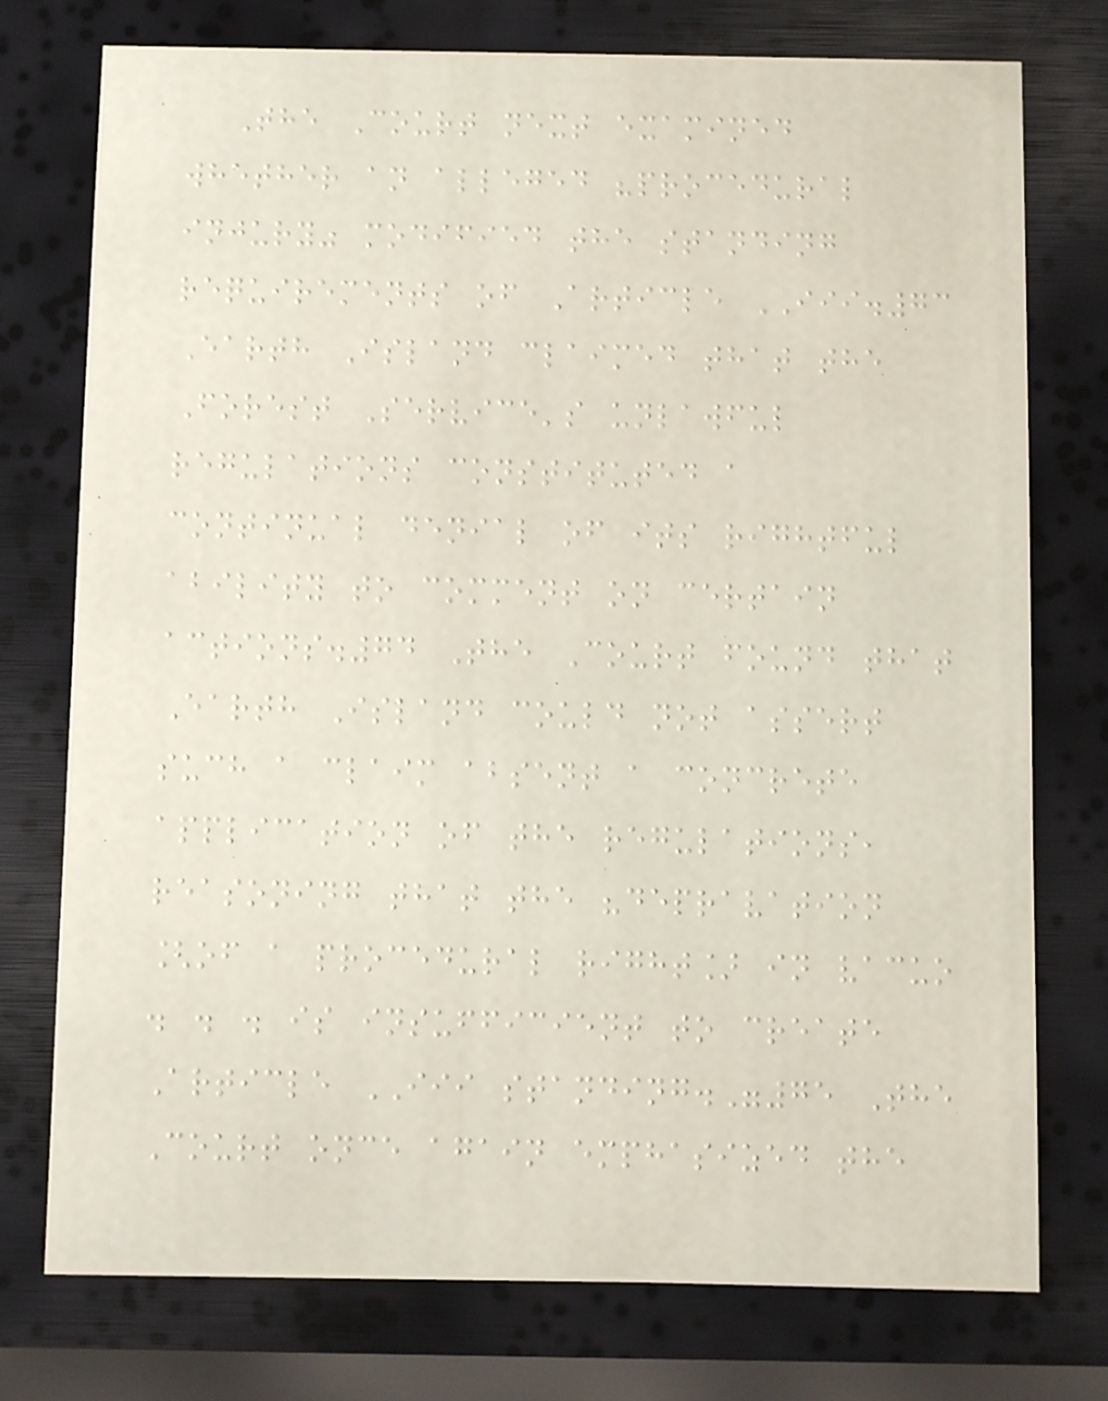The Court next examined
whether an alleged "procedural
injury" modified the standing
requirements of Article III.73
Earth Island claimed that the
Forest Service's unlawful
regulations constituted a
continual denial of its rightful
ability to comment on certain
actions.74 The Court found that
Earth Island could not assert
such a claim absent a concrete
application of the regulations,
reasoning that the "depravation
[of a procedural right] in vacuo
. . . is insufficient to create
Article III standing."75 The
Court once again emphasized the
